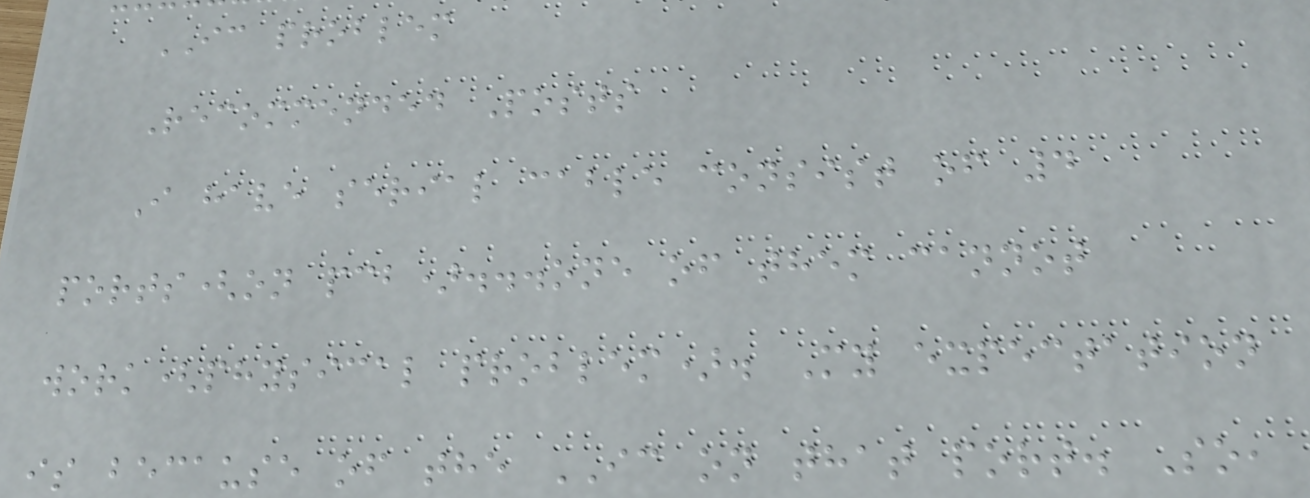IC problem
Recommended Posts
I have serial cable consist of 4
ports(on pcb)...one of them cannot
work(physical problem). My expectation
is because of the IC on that port. So,
